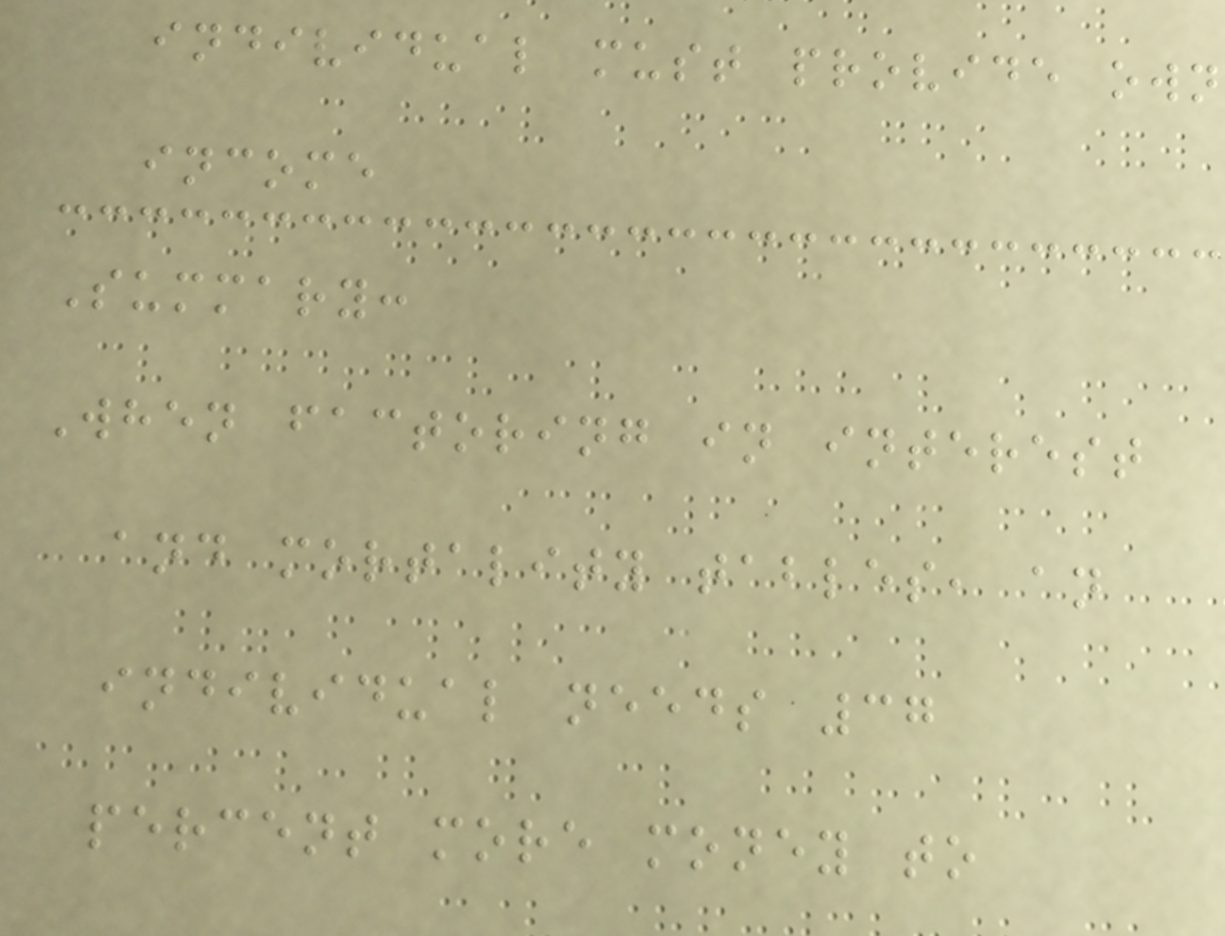individual must provide own
income
Summary:
When factoring in interest
and mortality tables, an
individual needs 37
percent more money to
